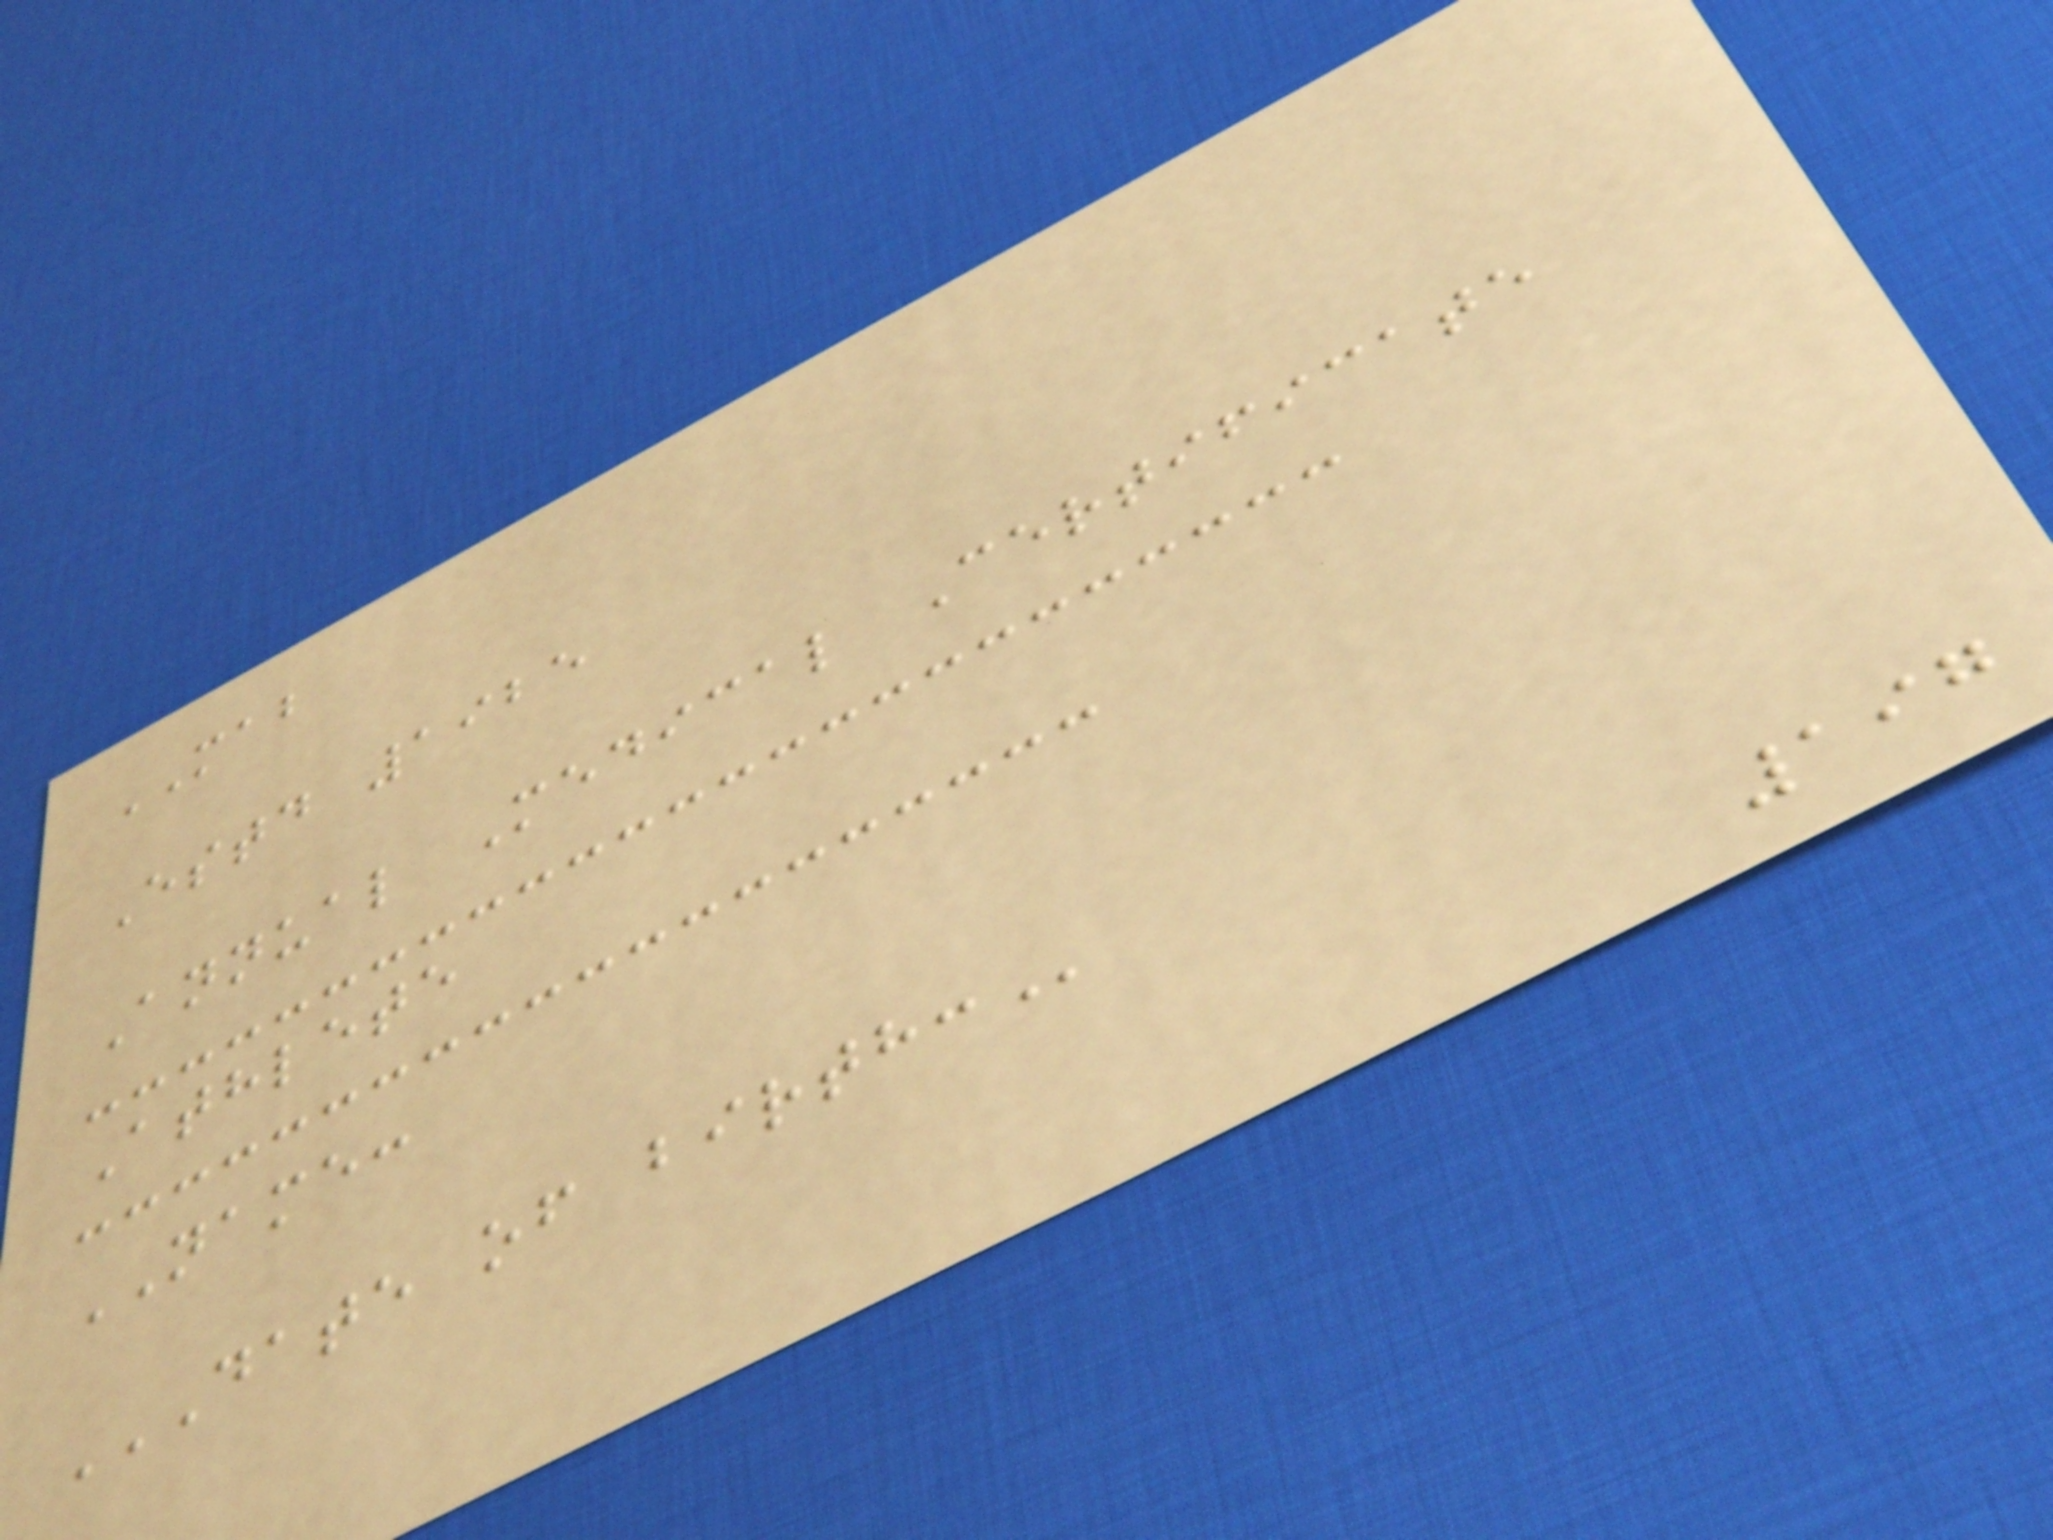MAB
Estd 1925
Annual Medical Certificate
Athlete
NAME:
DATE OF BIRTH:
197
